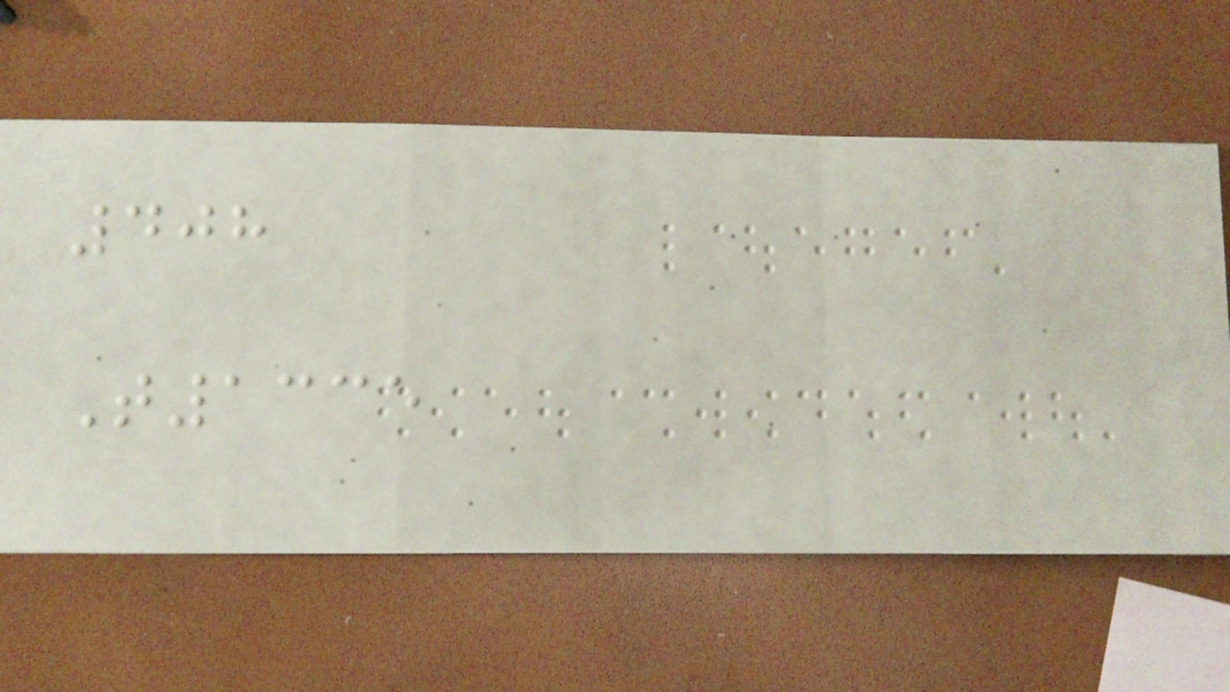408
T1335
